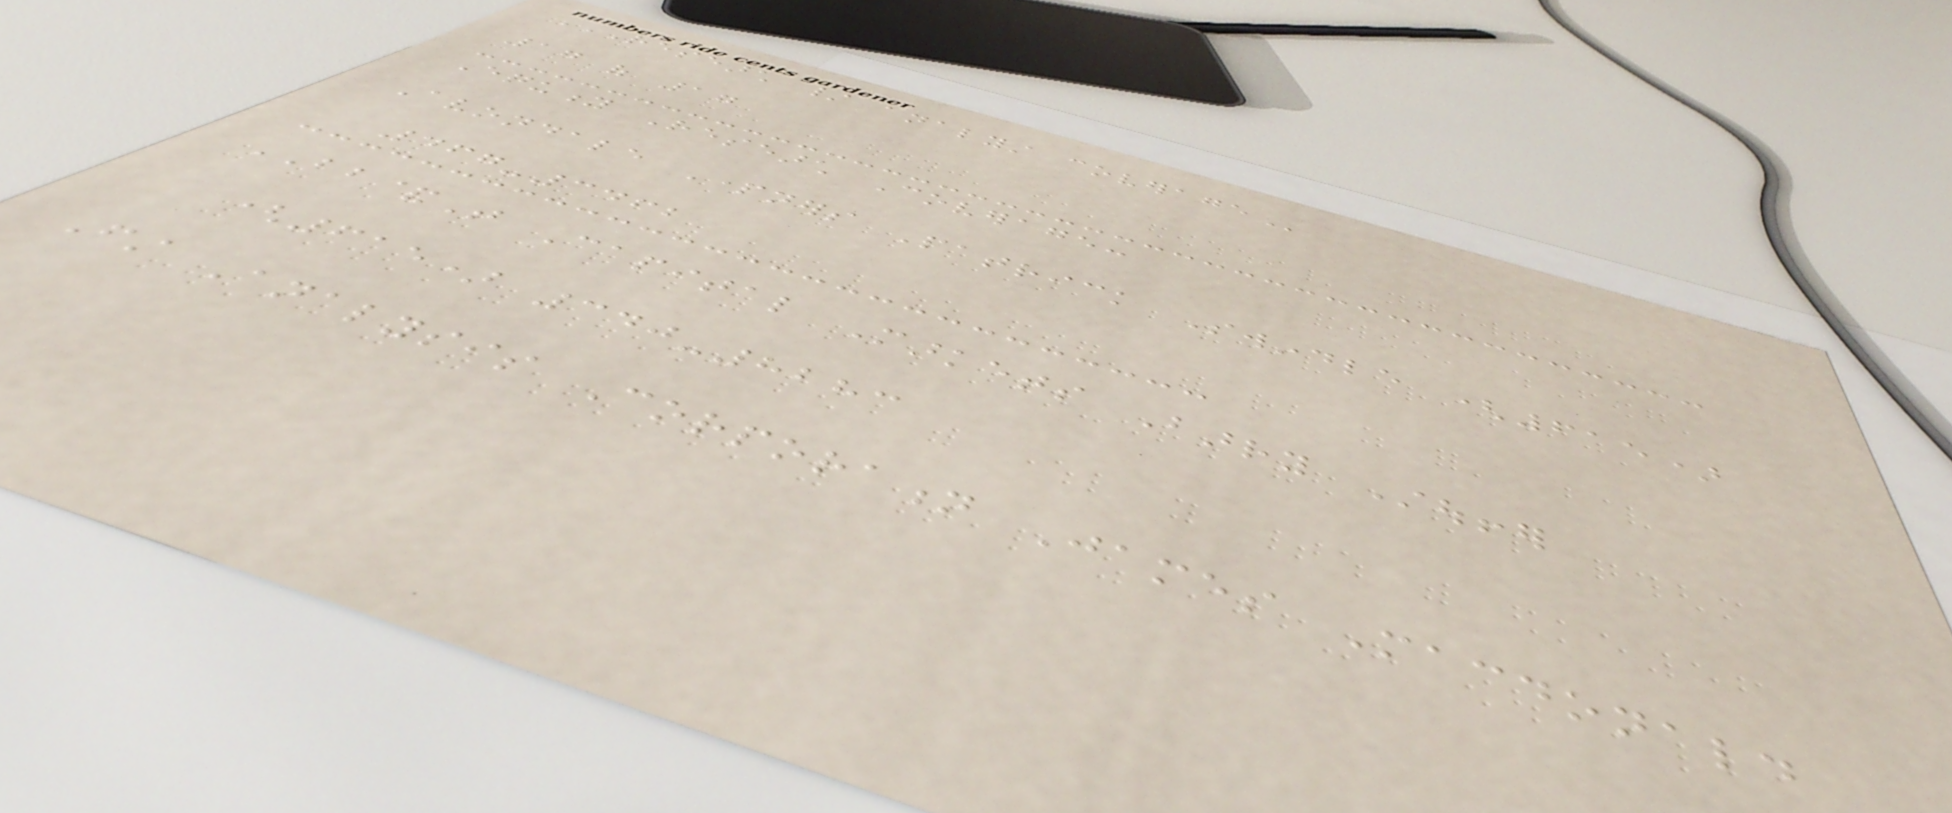RESEARCH / ANALYST COVERAGE
17 of 17
Equity Research Coverage:
Avondale Partners Patrick Swindle (615)
467-3462
BB&T Capital Markets Barry Stouffer
(615) 340-8283
First Analysis Corporation James Macdonald
